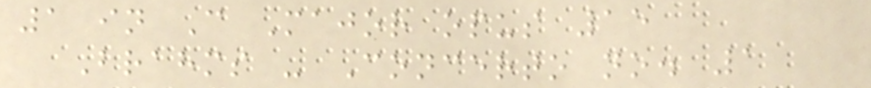1 in C Major opus 15
Brahms - Concerto no. 1
